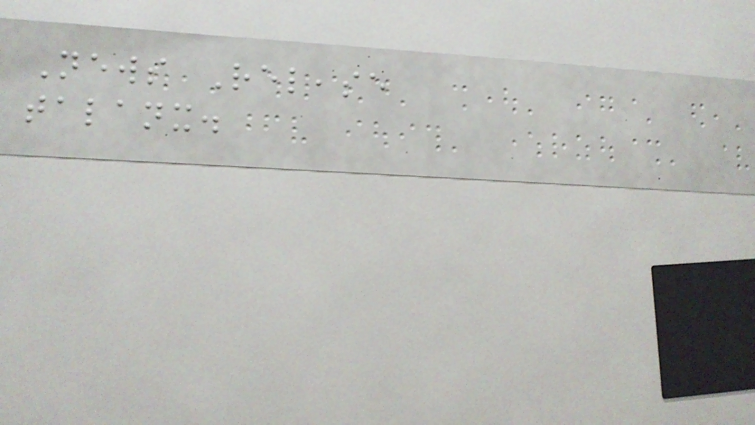News Release
talanx.
